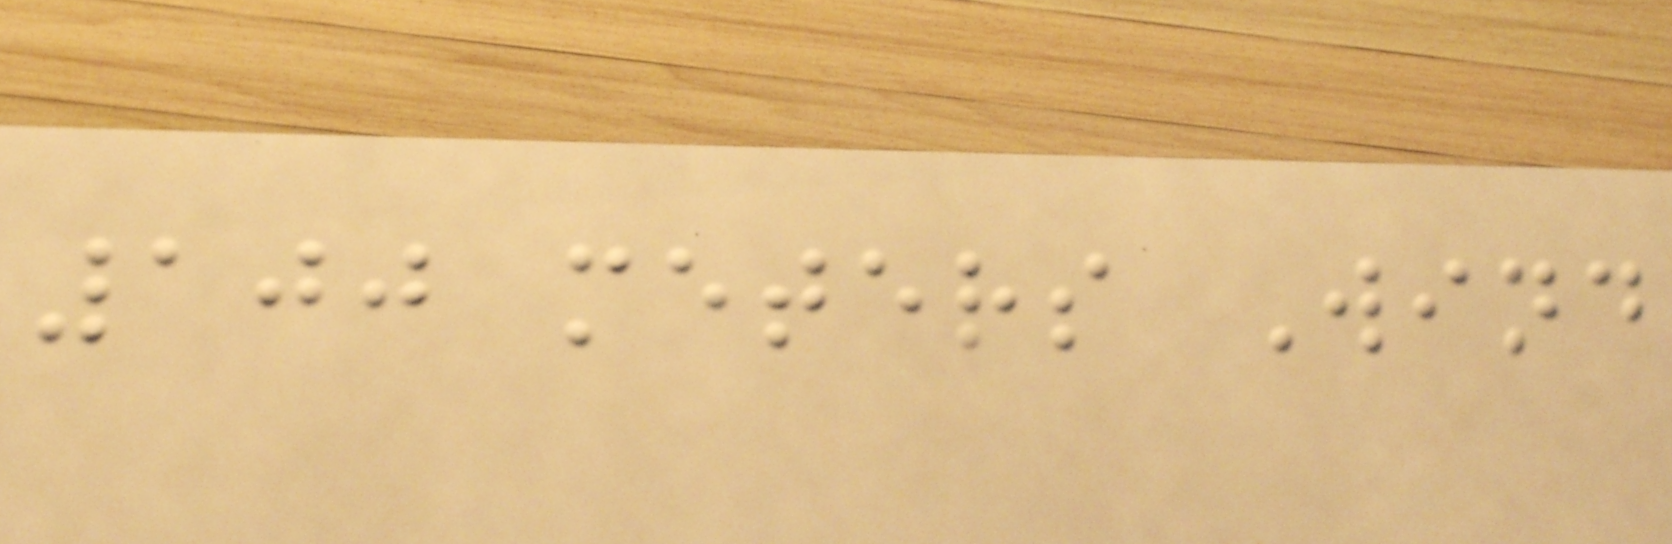100 meters Wind
